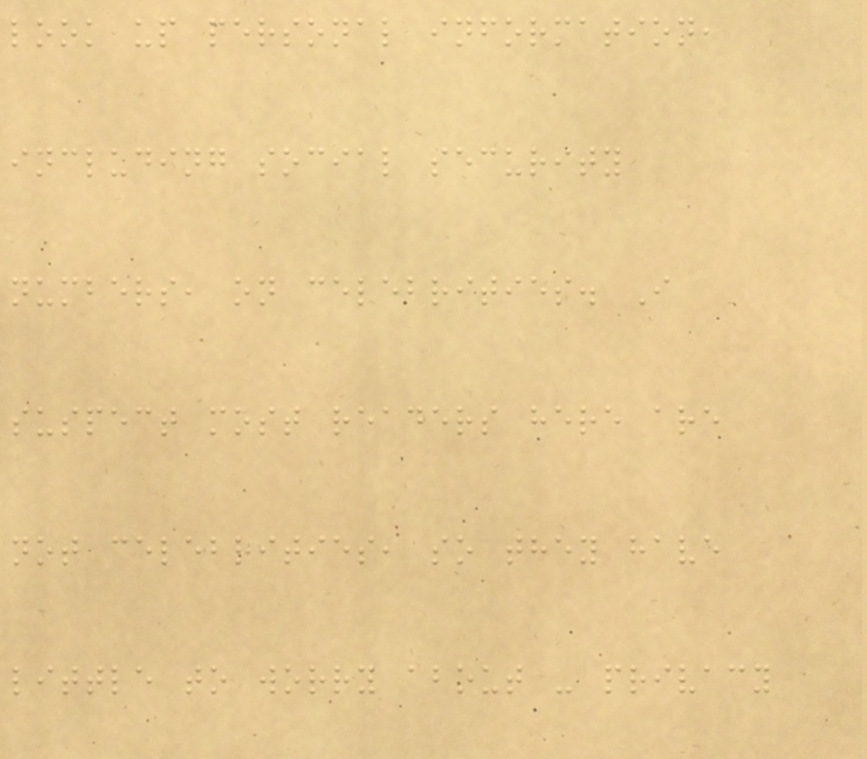look up personal information,
including social security
numbers, on celebrities. I
suspect most readers here are
not celebrities, so they have
little to worry about - privacy
